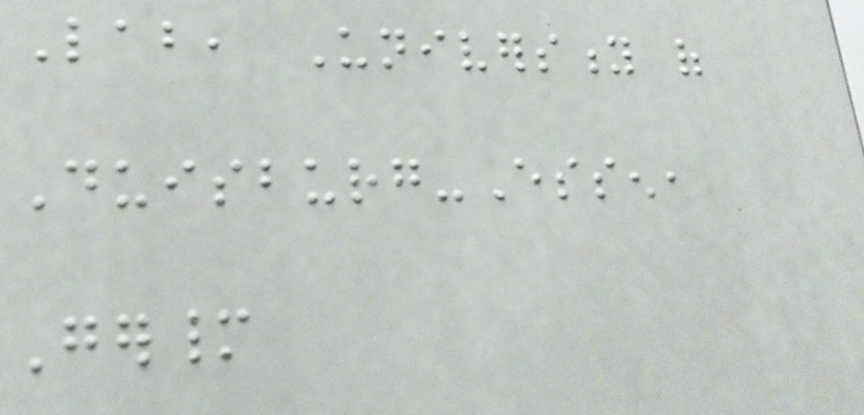Lab, University of
Duisburg-Essen,
Germany
